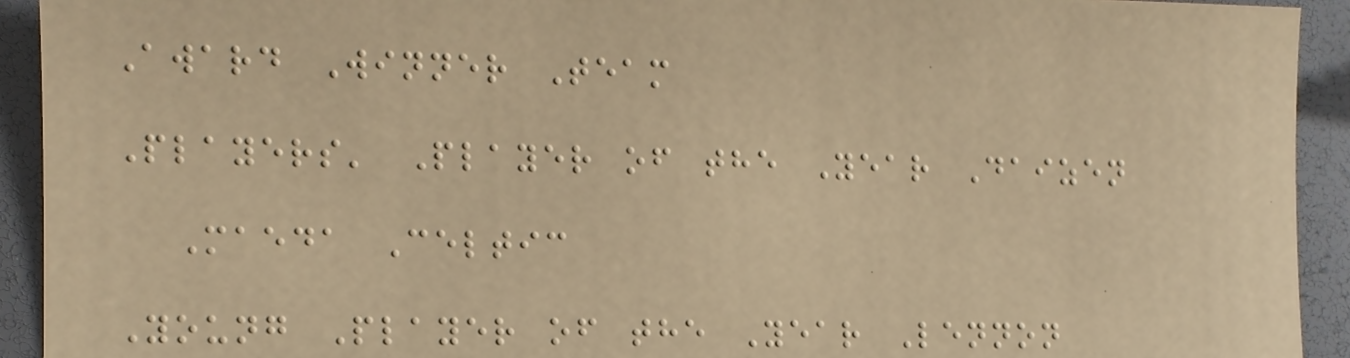Award Winner Team
Players' Player of the Year Daizen
Maeda Celtic
Young Player of the Year Lennon
